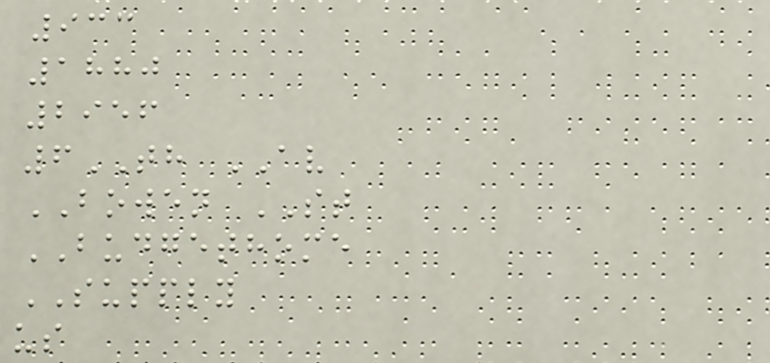933
1880
2956
6TH AV
BOWEN ST
BUDGETHOME
SUPPLY
us
